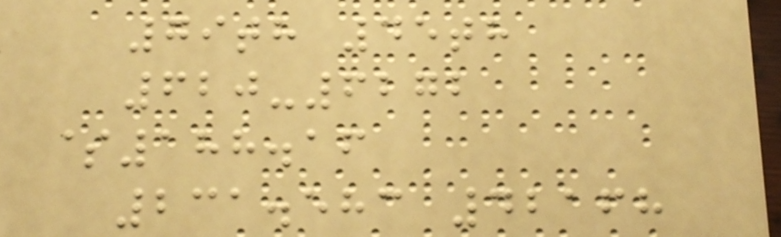79th 45th
620-6272
$188.16
231.583 42168
